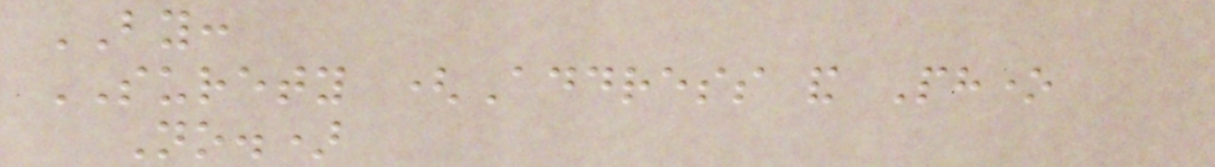BY:
SURETY (Address and Phone
No.)
